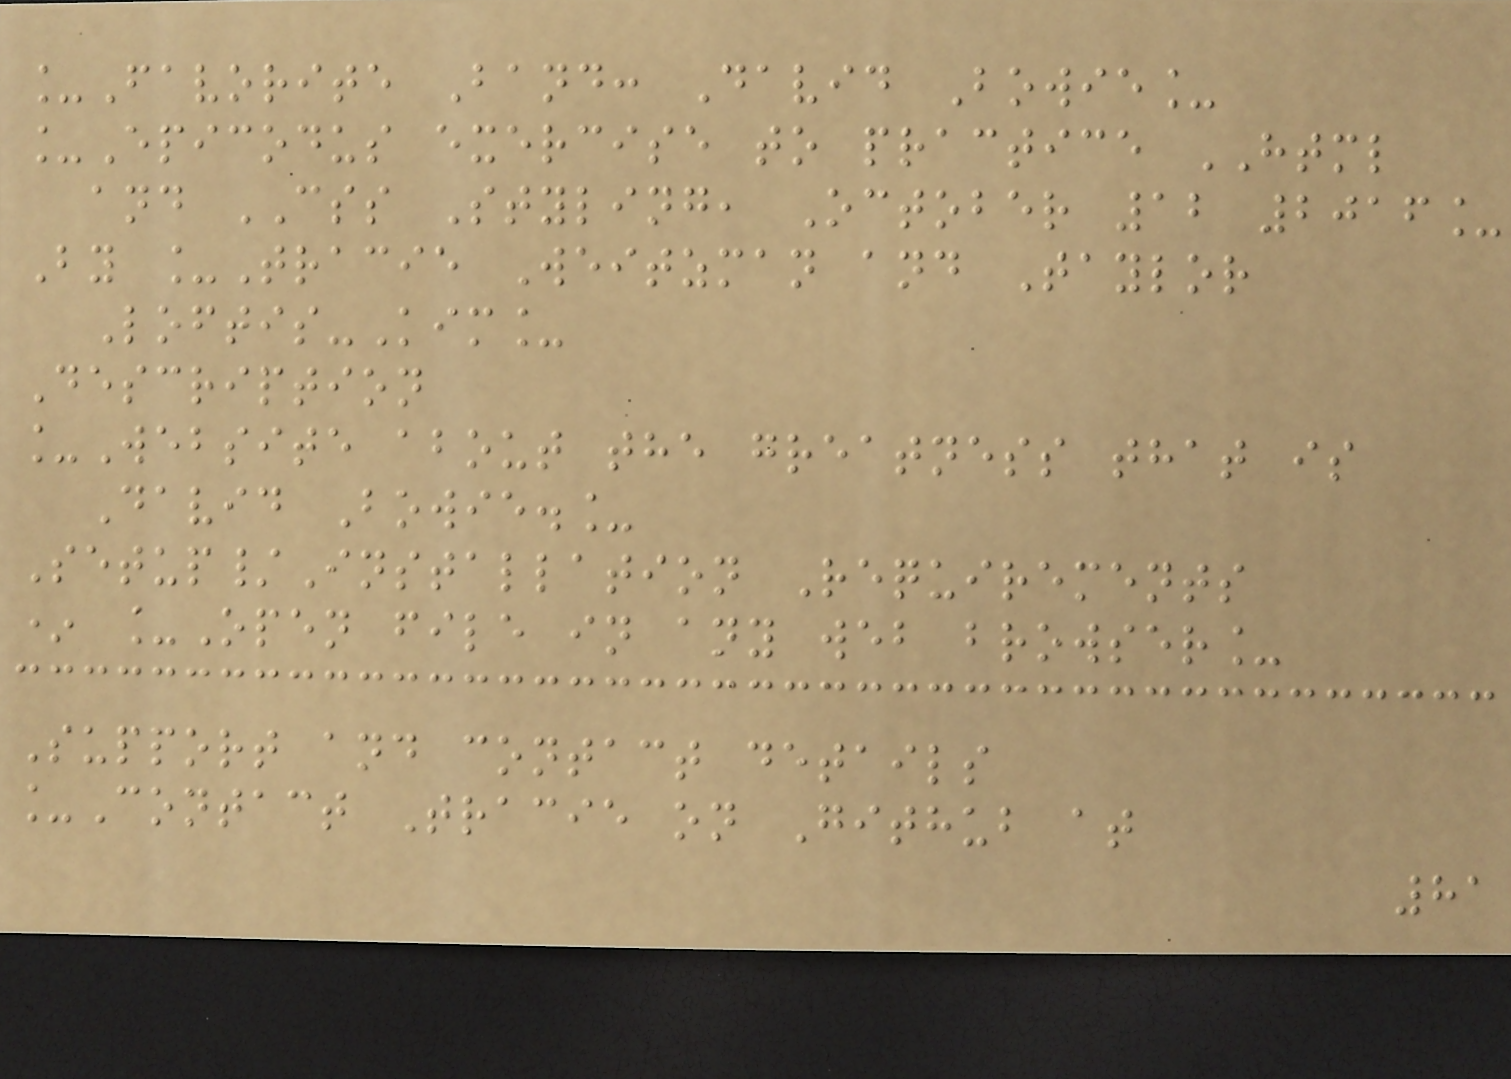_Favorite Band: David Bowie_
_Epicodus exercise to practice HTML
and CSS Styling, October 12 2016_
By _Tracie Weitzman and Taylor
Loftis-Kim_
Description
_Website about the greatness that is
David Bowie._
Setup/Installation Requirements
* _Open file in any web browser_
Support and contact details
_Contact Tracie on Github at
81
